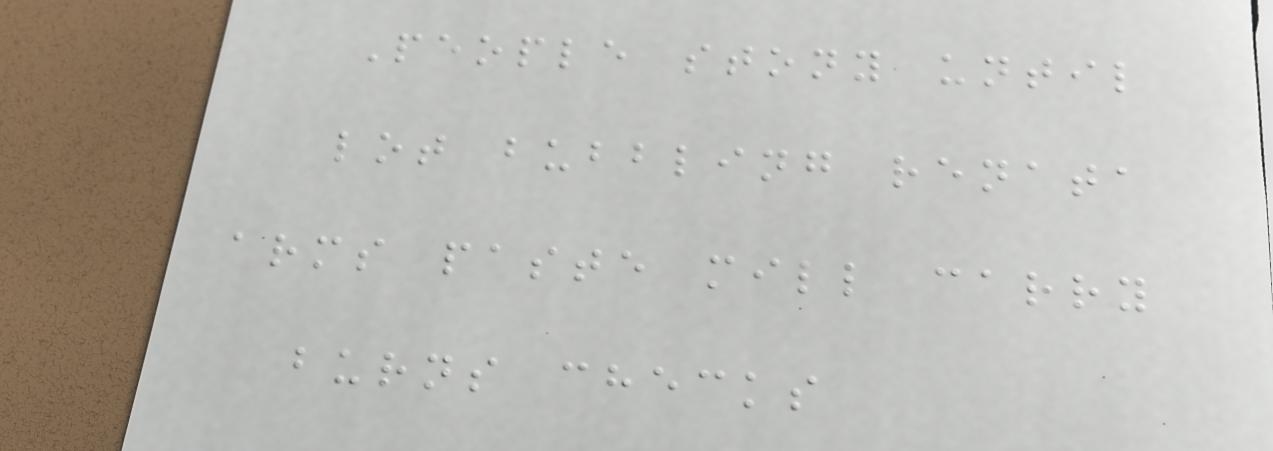People stony until
lot bubbling renata
arms paste mill carry
burns checks
